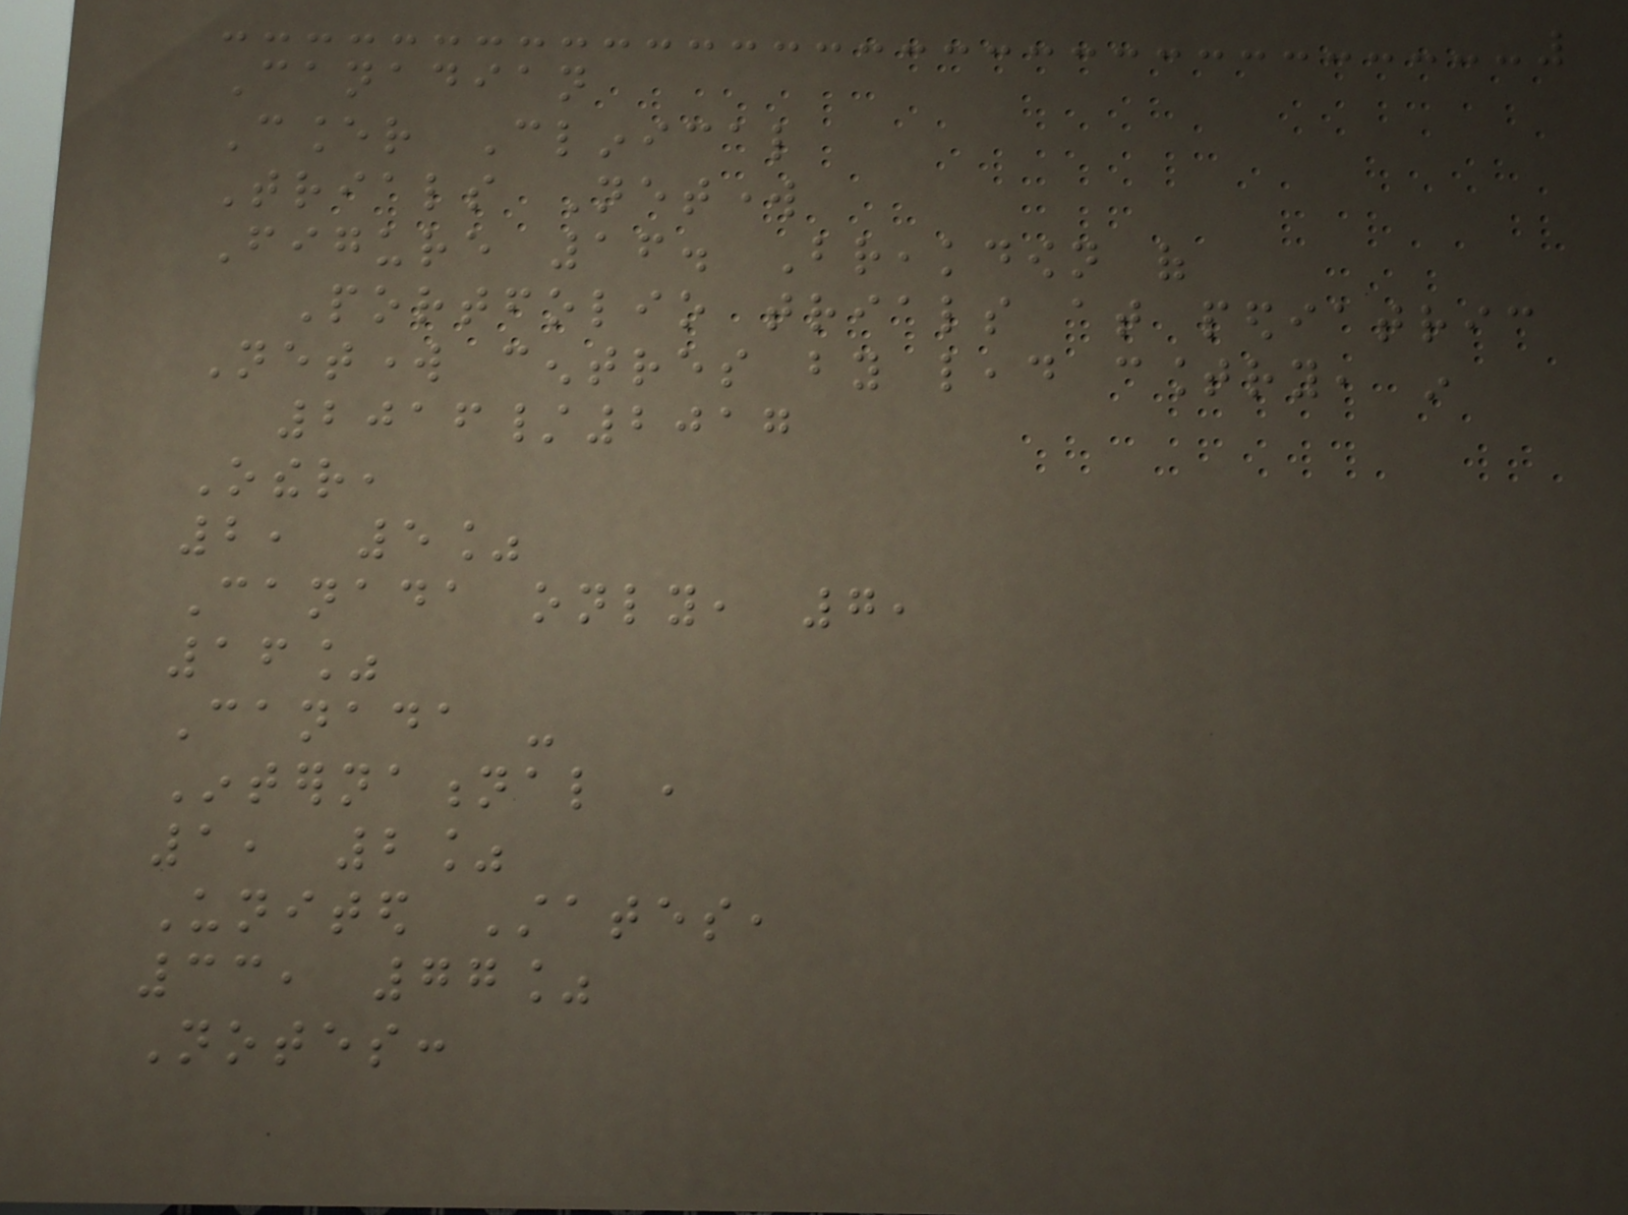Canadian
Cancer Clinical
Trials Network
Figure 16. Breakdown of
Portfolio trials at pediatric
Network centres by lead country, in
2016/2017
Other,
2, 5%
Canada only, 7,
16%
Canada -
International ,
1, 2%
United States,
33, 77%
Notes:
